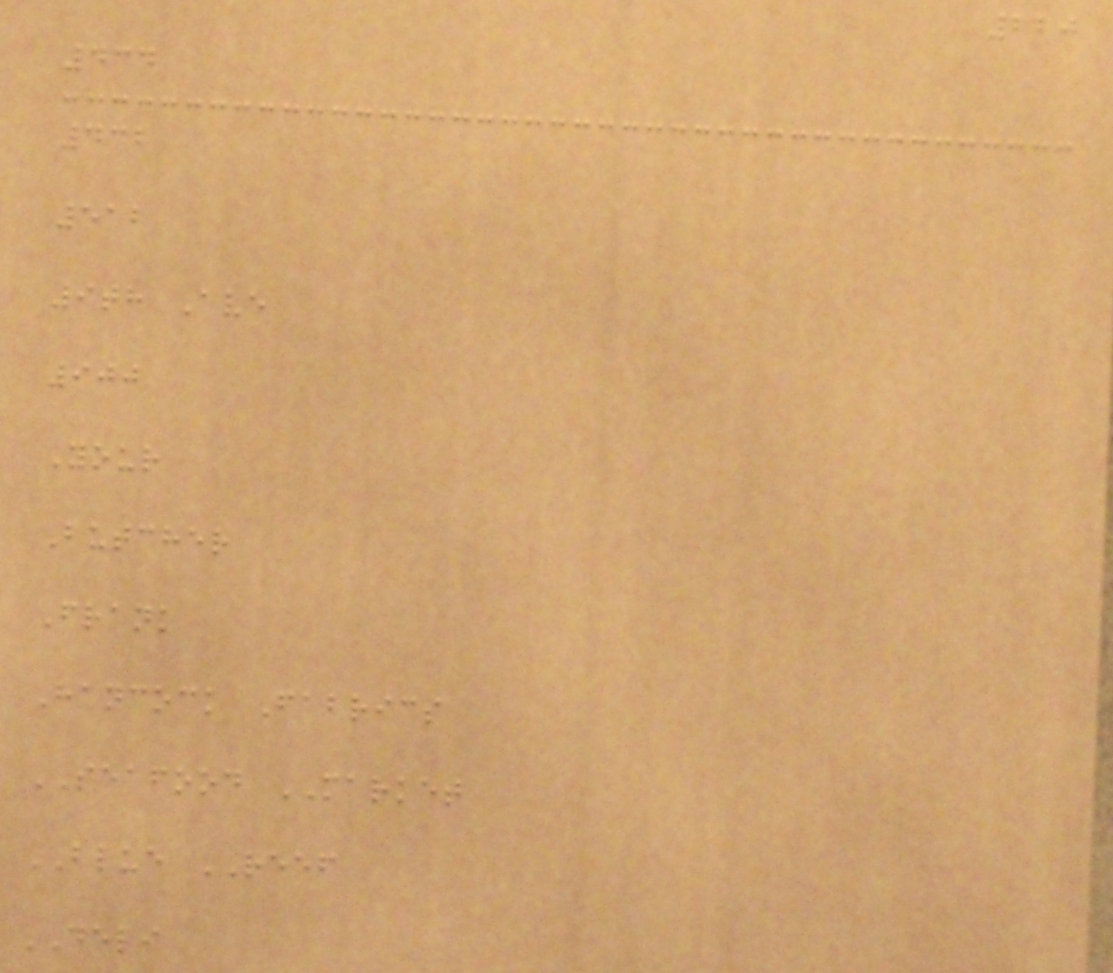220
434
432
512
9th Ave
900
Your
Butcher
Frank
Hancock Fabrics
SEAFOOD MARKET
BLUE REEF
DELI
